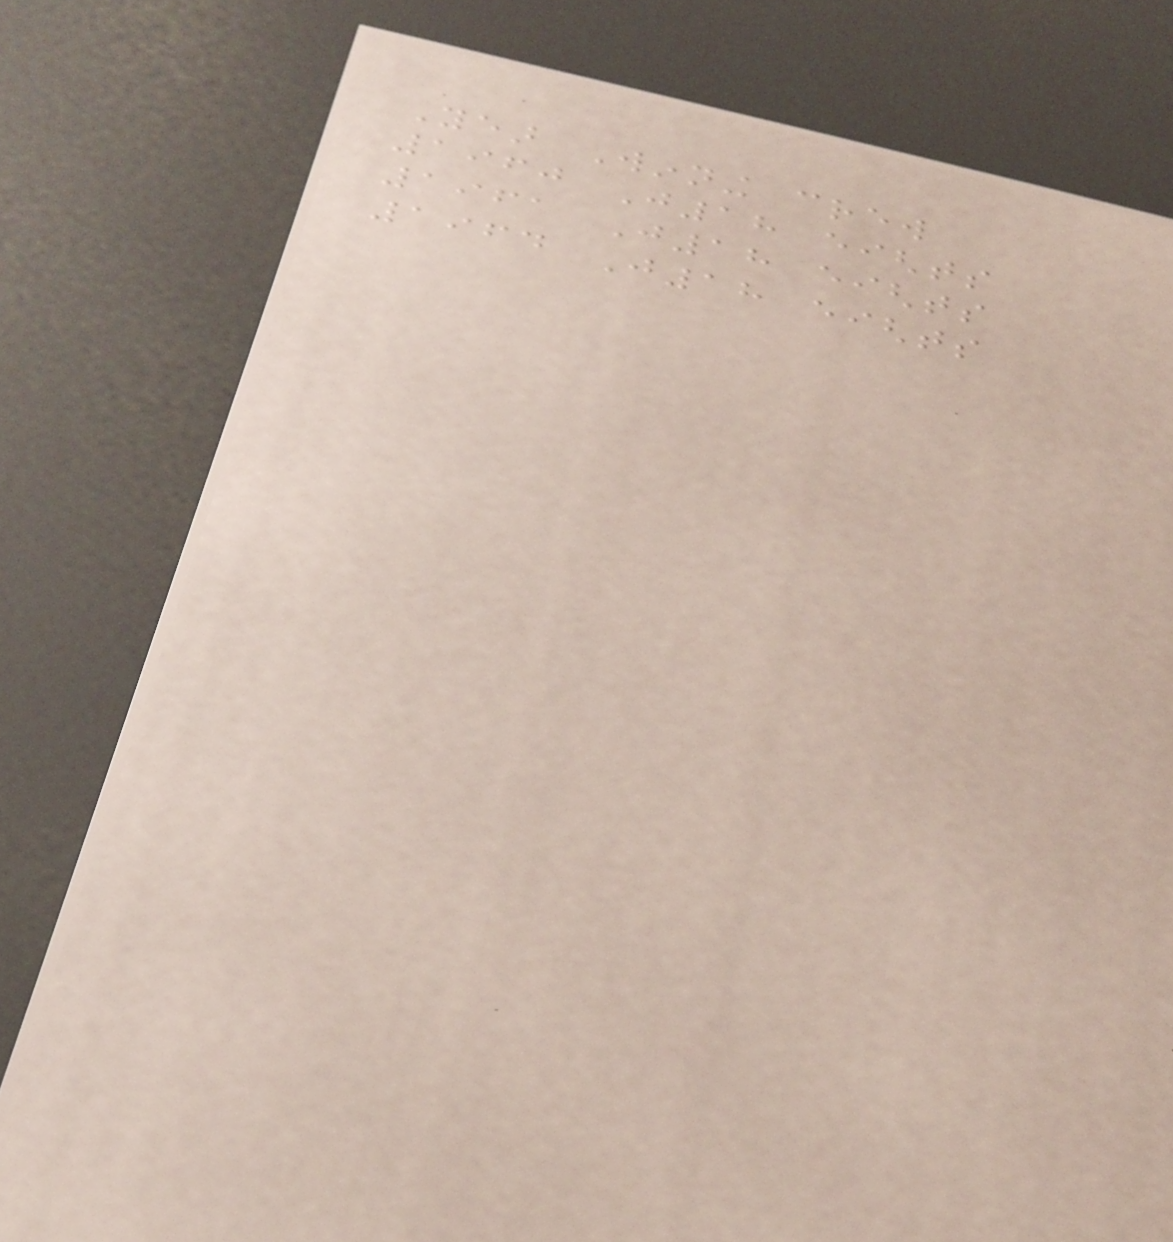Year Winning crew
1960 J18 eights
1961 J18 eights
1964 J18 eights
